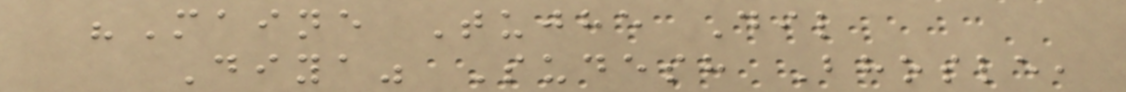"Maine Tujhe Dil
Diya" Sudesh Bhosle,
